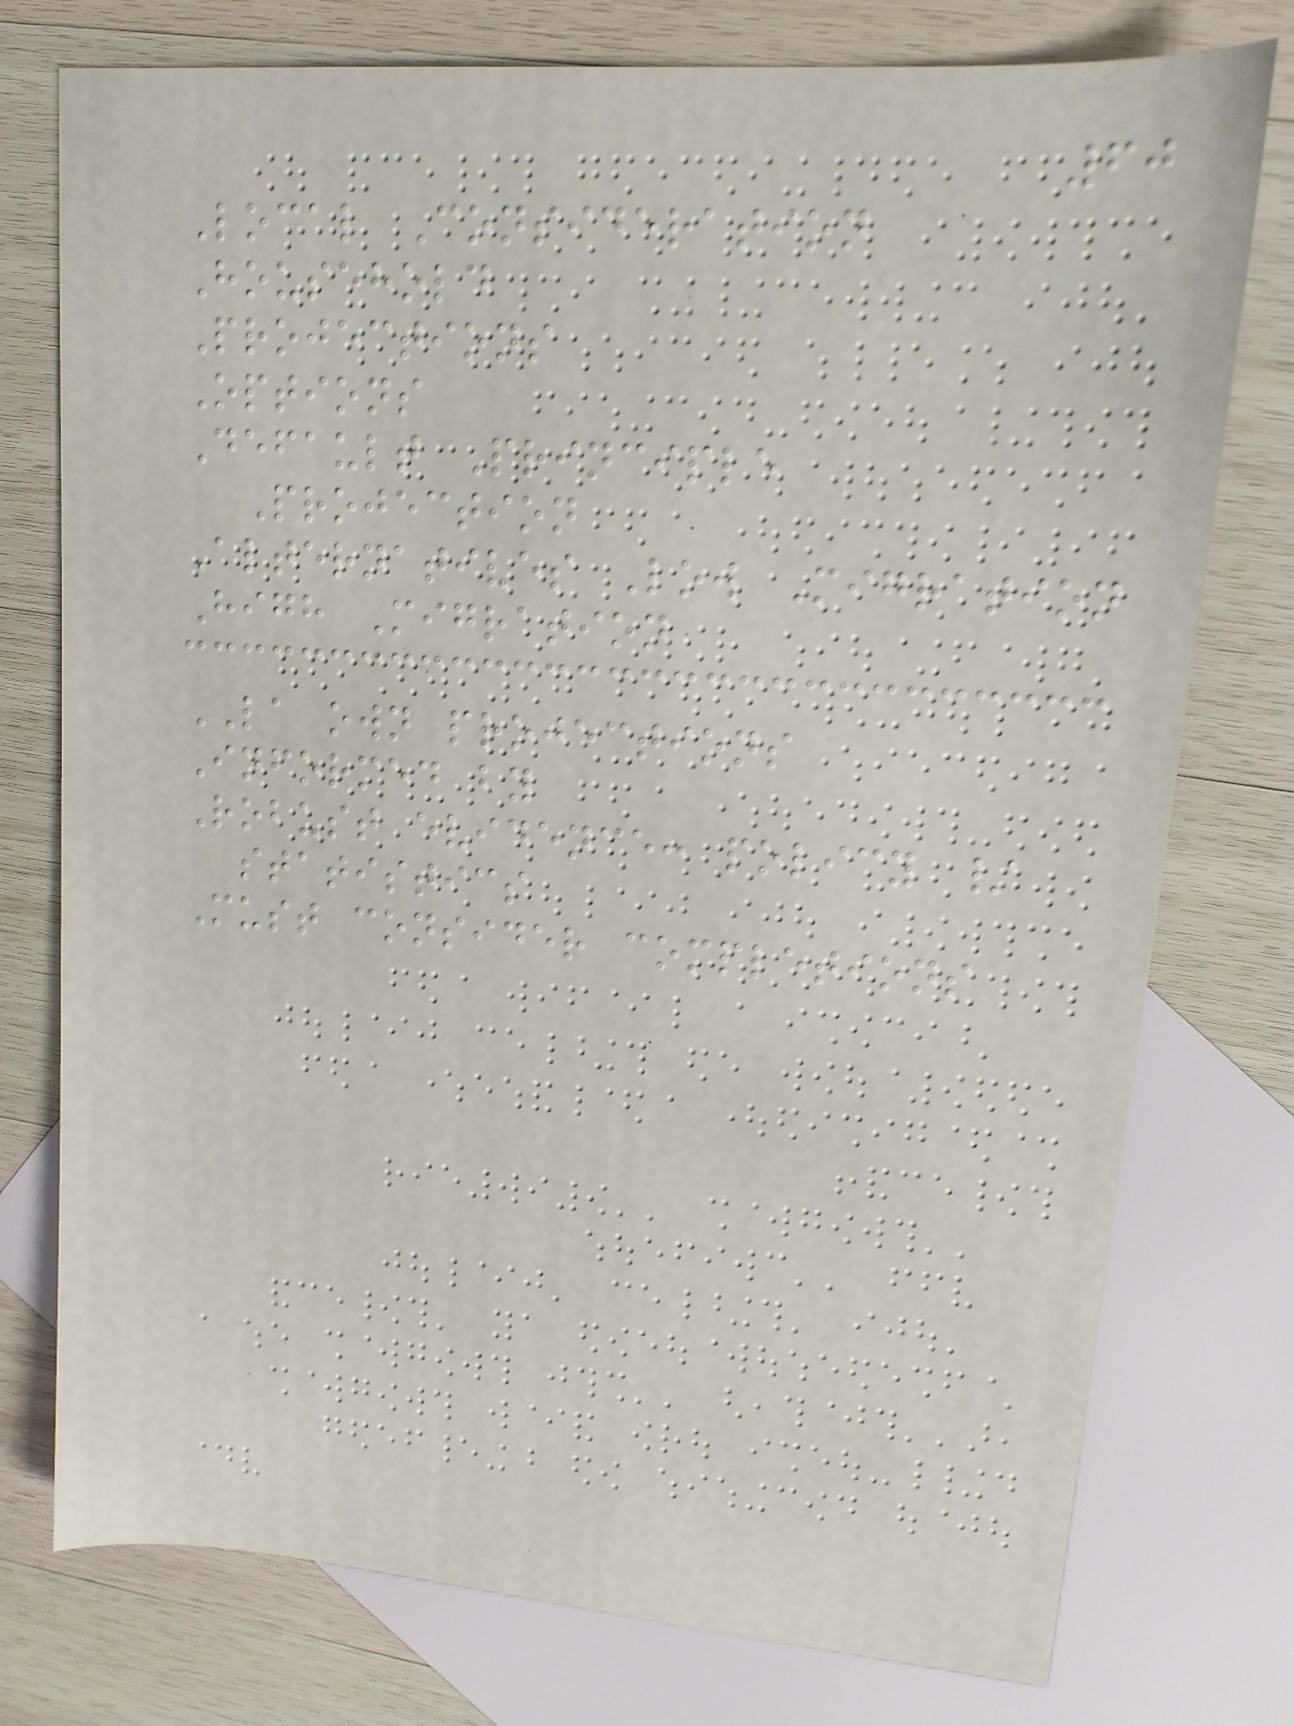60
Local Consideration
Household
Projections
Options
Default Principle
Projection
Alternatives Low Migration
High Migration
LA own projections
Informed by
Robust evidence: policy /
statistics
Must consider completions
